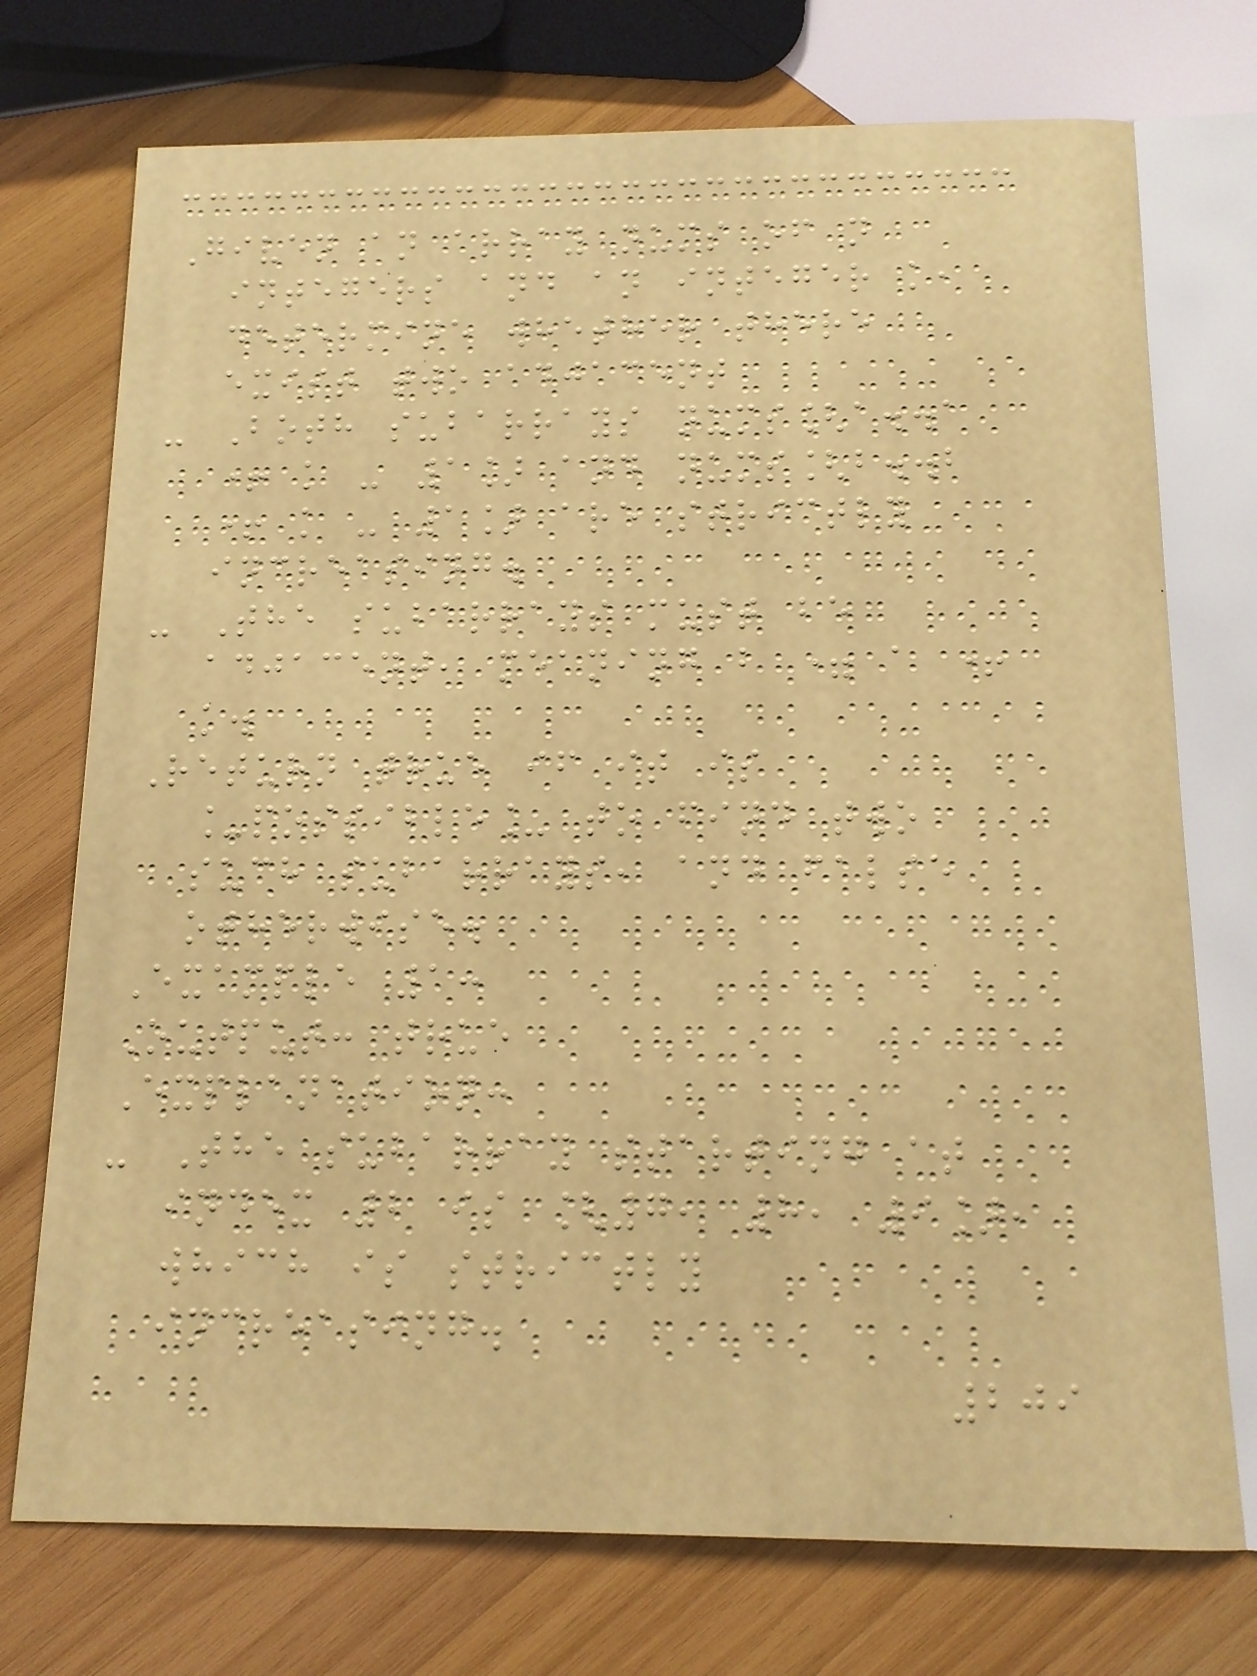Given an array nums of n
integers and an integer k,
determine whether there
exist two adjacent
- Both subarrays nums[a..a
+ k - 1] and nums[b..b
+ k - 1] are strictly
increasing.
- The subarrays must be
adjacent, meaning b = a +
k.
Return true if it is
_possible_ to find two
such subarrays, and false
otherwise.
Example 1:
Output: true
Explanation:
- The subarray starting at
index 2 is [7, 8, 9],
which is strictly
increasing.
209
